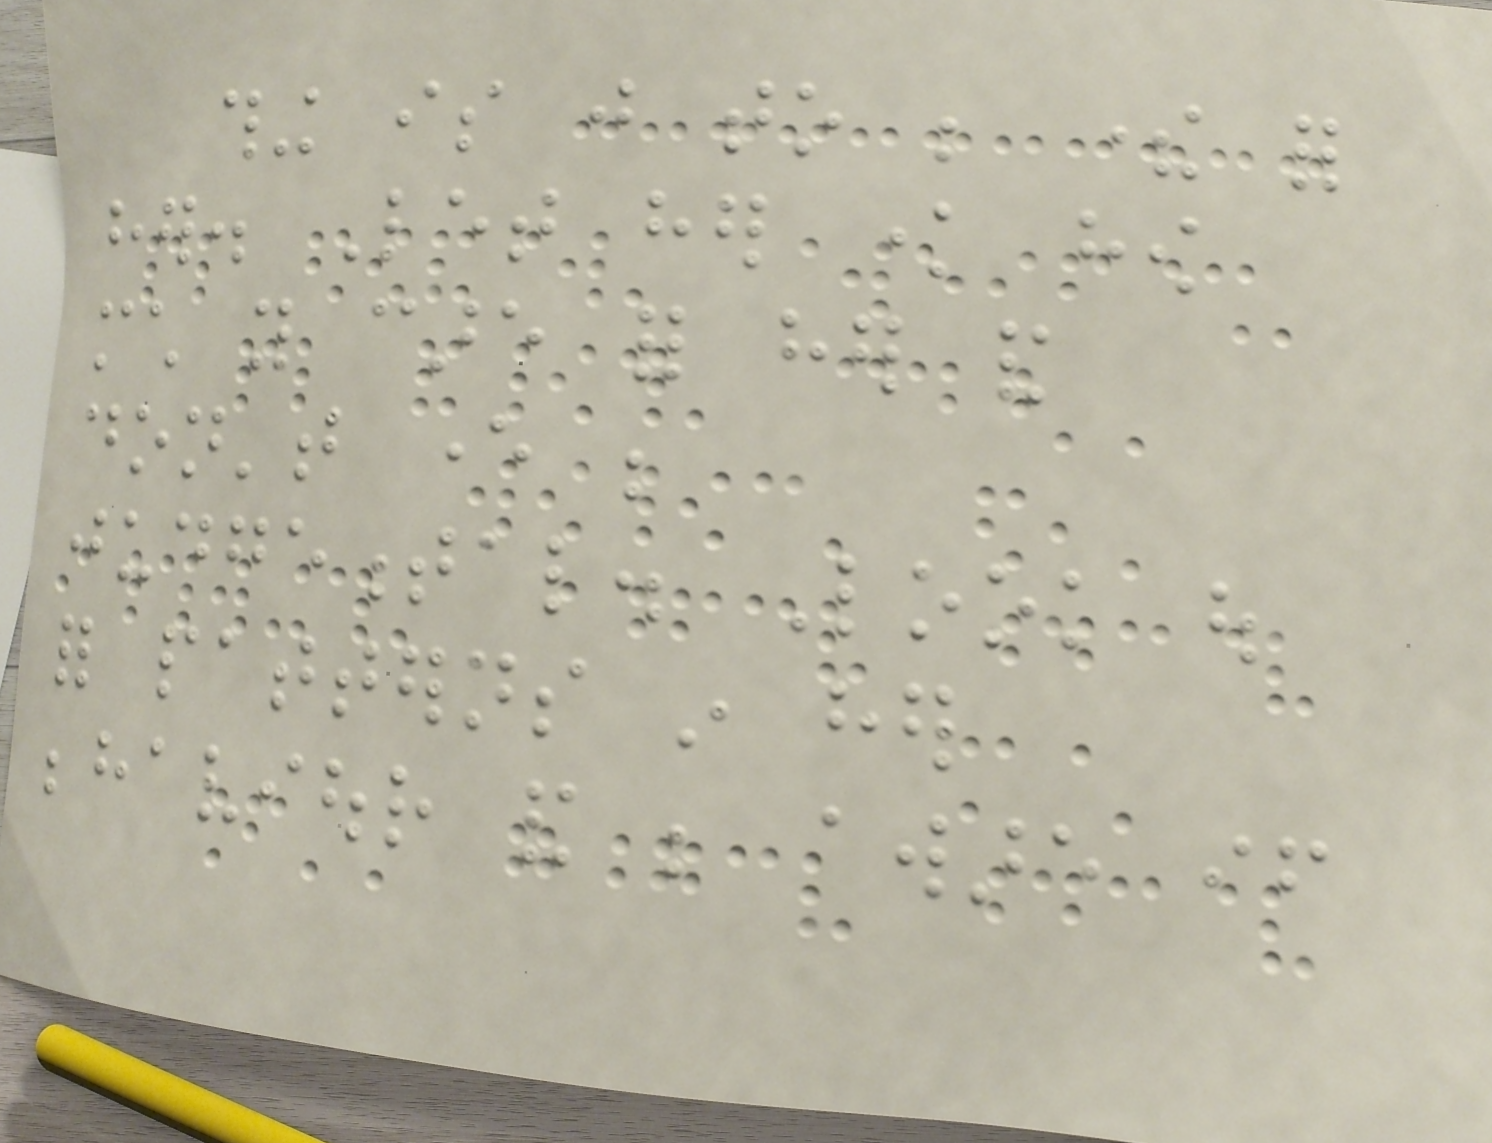thing is just to be there for
her. Let her know how
much you care for her and
don't ever be
judgemental. Look out
for patterns in her
behaviour and be aware if
